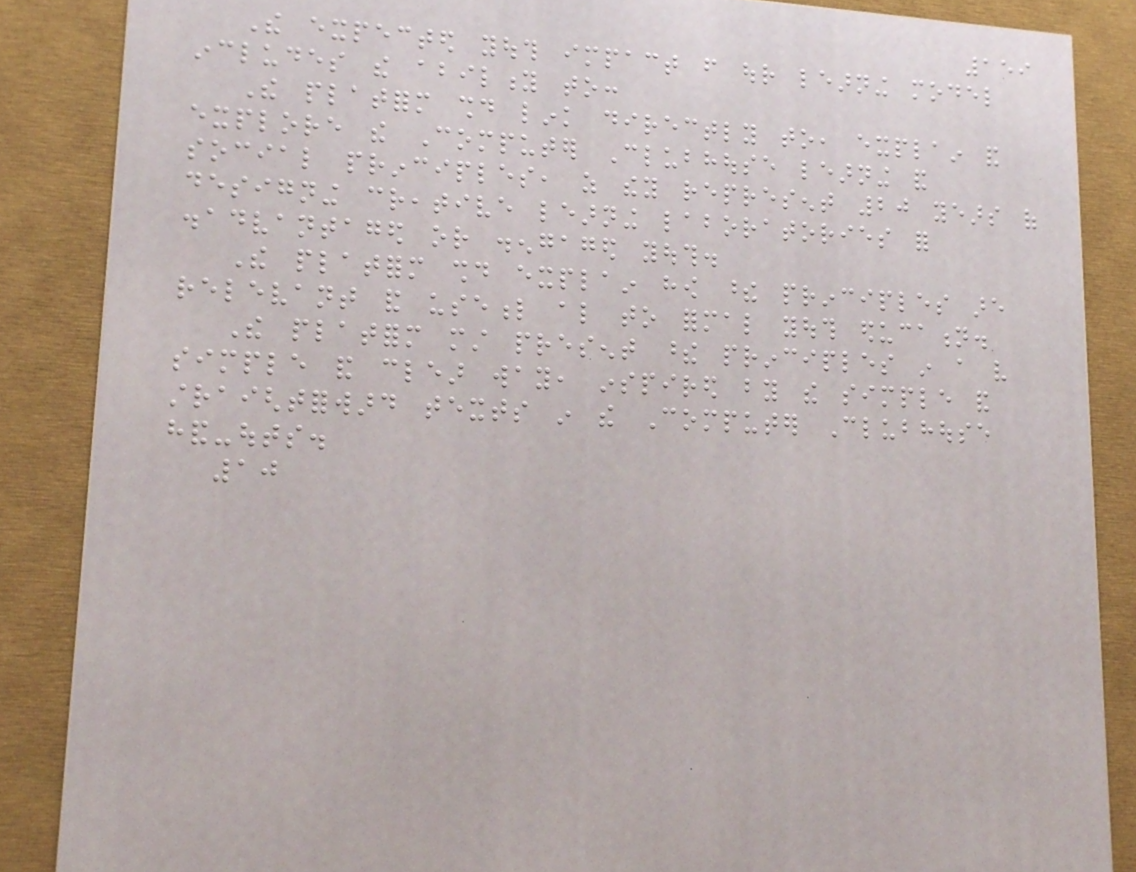159
The expected youth impact from our learning model
includes the ability to:
The platform should link directly to, explain and
explore the Computer Clubhouse learning and
social principles, as they represent 20 years of
designing creative learning laboratories for
disadvantaged or disengaged youth.
The platform should explain how these principles are
relevant and useful also to formal youth education.
The platform must present these principles in a very
simple and clear way, inspired by the simple and
straightforward texts in the Computer Clubhouse
hand-outs.
10
